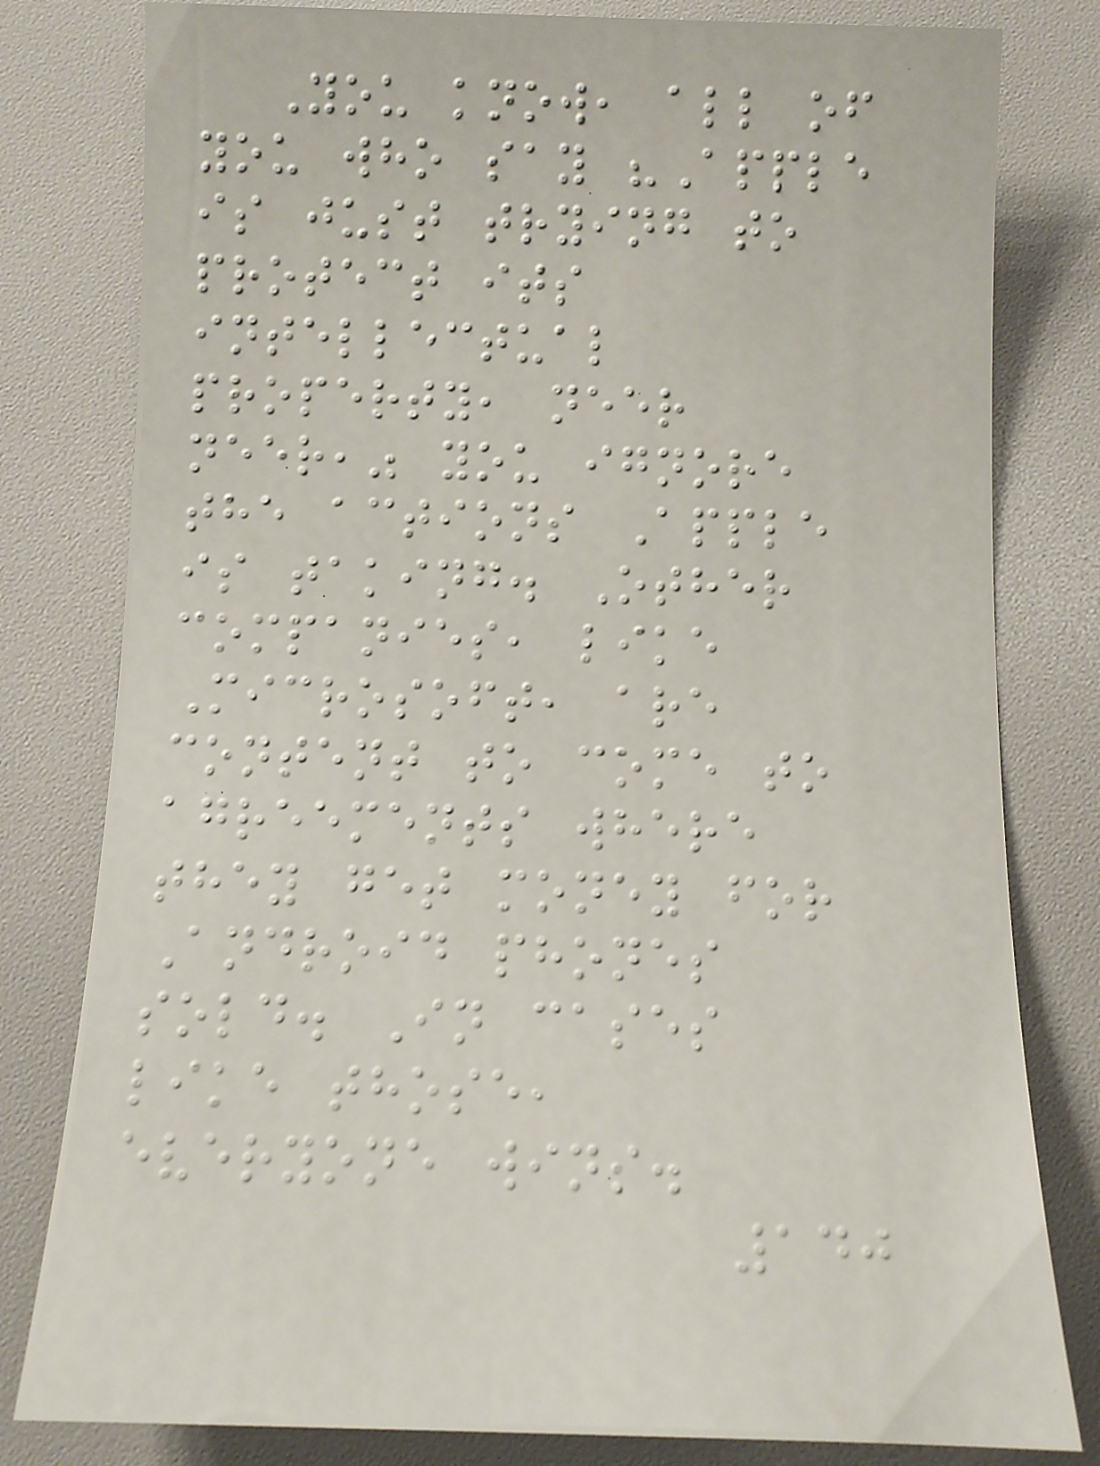You know, all of
you who say "Apple
is just trying to
protect its
intellectual
property, neer
neer," you ignore
the actions Apple
is taking. Other
companies, like
Microsoft, are
content to come to
agreements where
they get money for
Android phones
sold. In cases
like those,
everyone wins.
140
